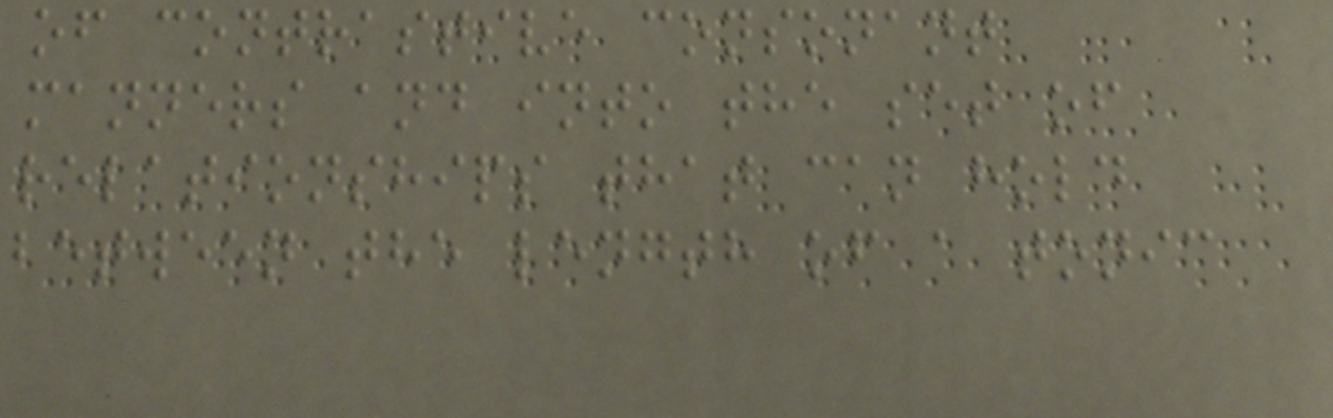of contrastive consonant
manners and into the set of
relationships that can hold
between the length of a tonic
